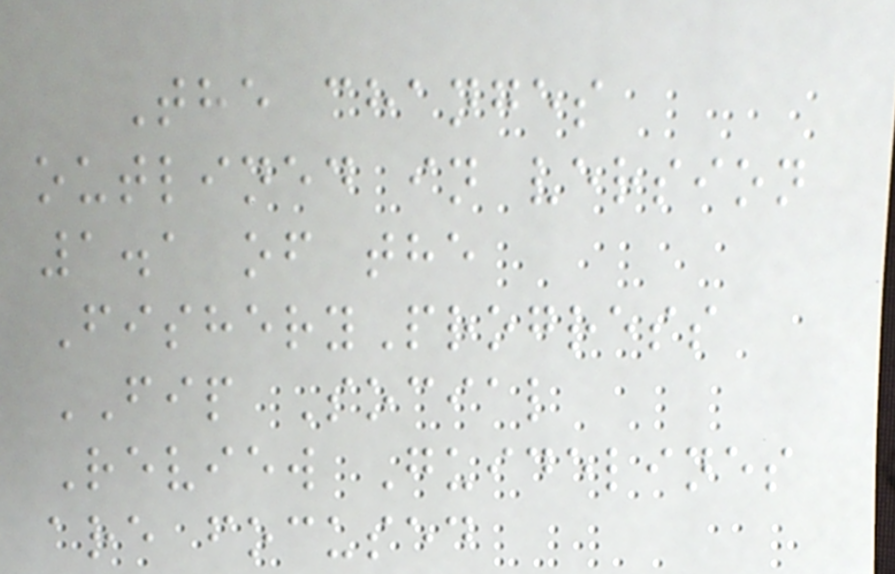The changes
outlined in version
1.1 of the
FisheryProgress
FIP Social
Review Guidelines
are focused
